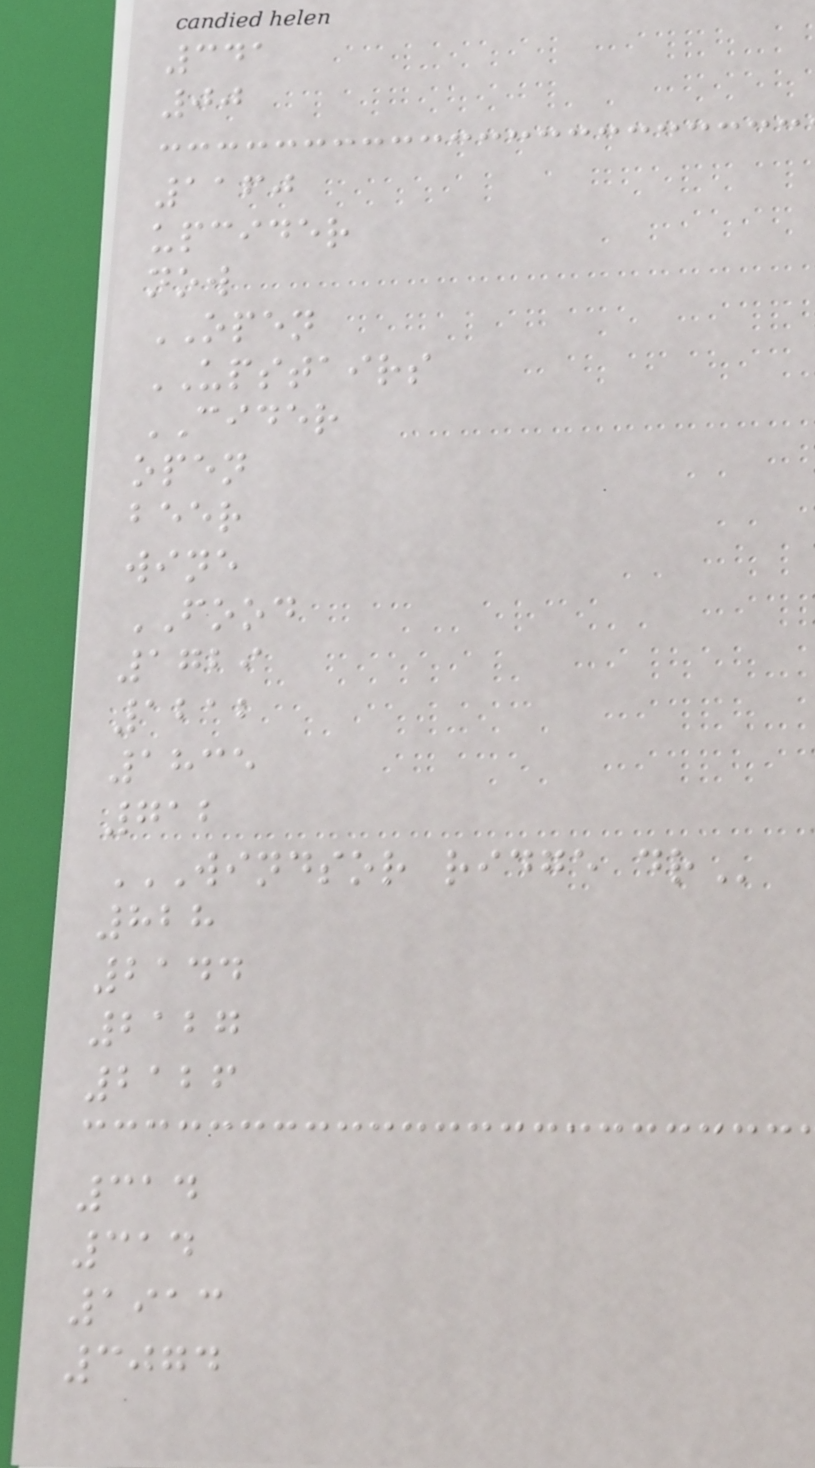341
00
1160
upcider
now
OPEN
UPSTAIRS
CIDER
open
beer
wine
FOOD
1729
1212
1835
712
WINDSOR RIDGE DR
828
2144
2127
2126
314
314
1913
3074
